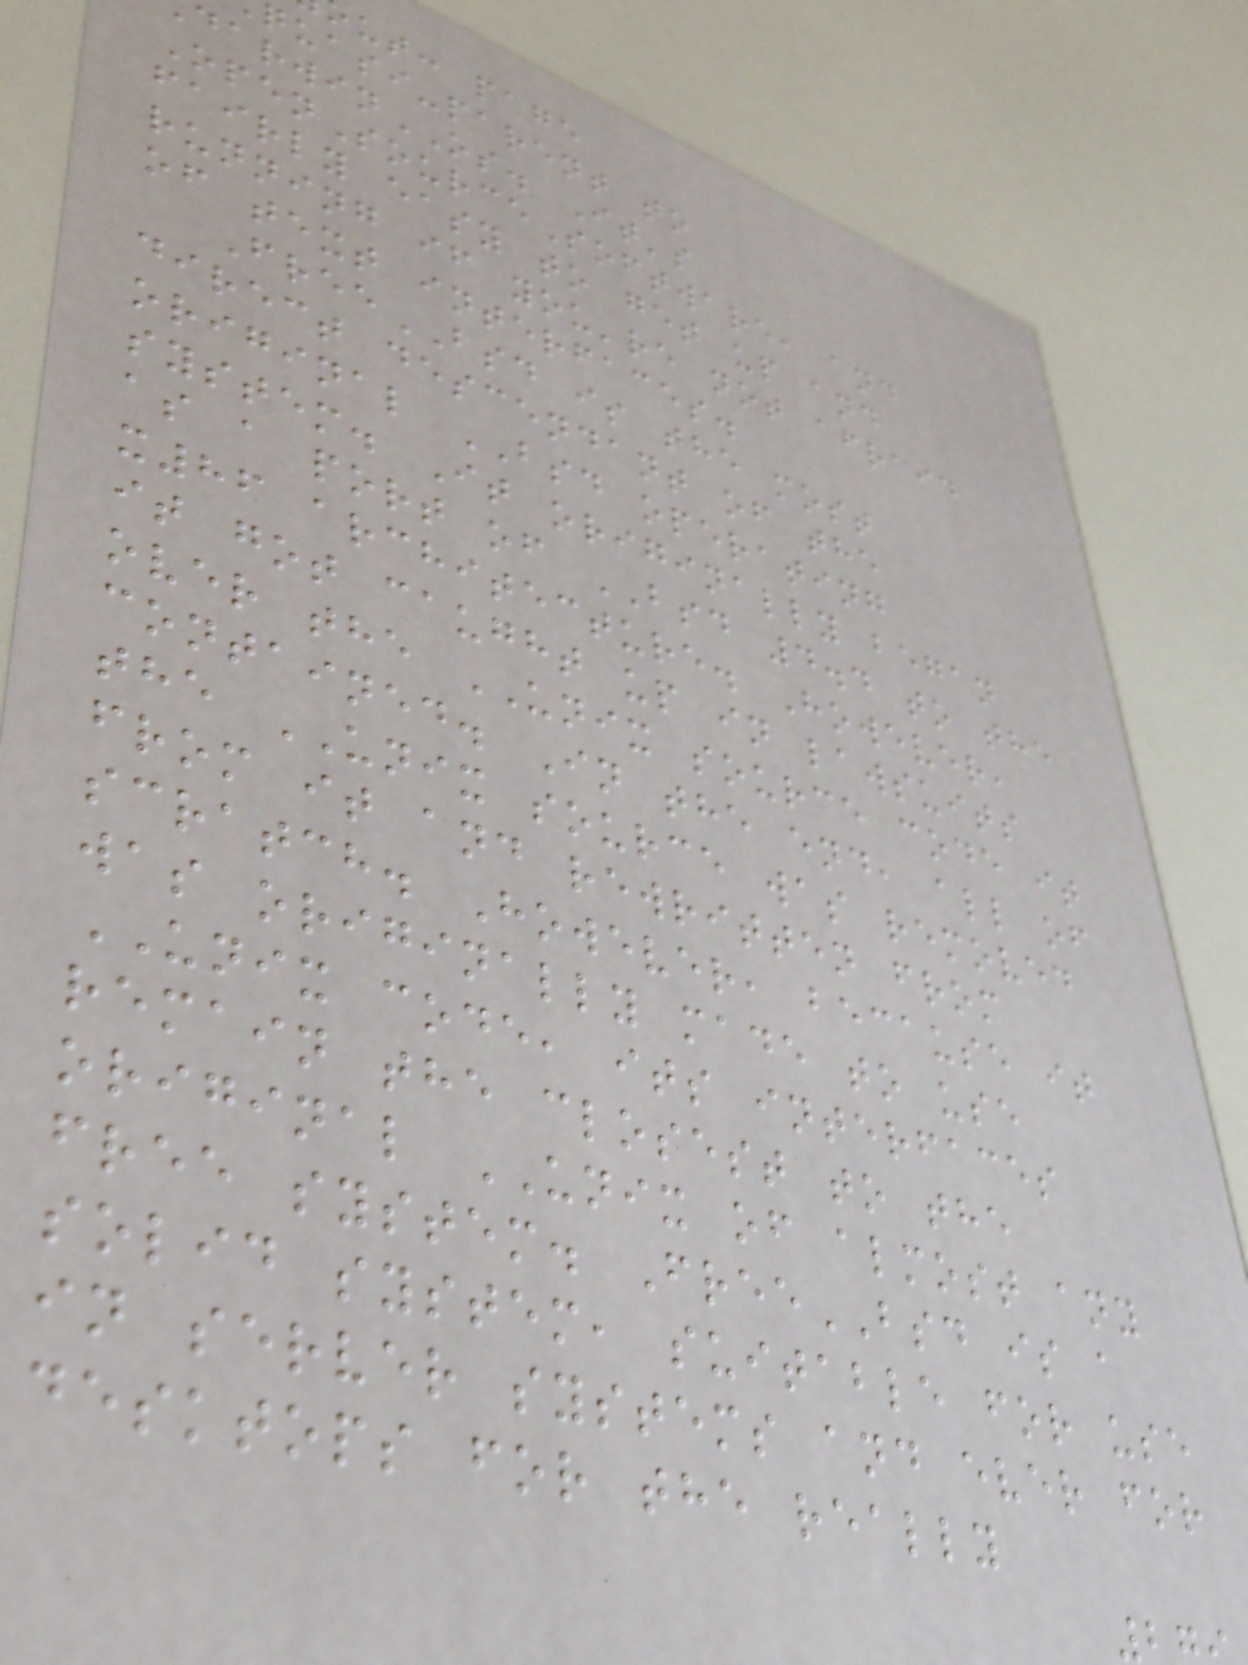ut: page
quasi-parent to
arwinOS. It's
OpenSourceSoftware, and
fairly easy to get up and
running if you're not afraid
of text interfaces.
FreeBSD is the most
direct descendant of the
original BSD operating
system. It originally began
as a port of BSD 4.4 to the
x86 architecture. However,
it got caught up in lawsuits
over the UNIX source code it
contained. In the end, all of
the UNIX source was removed
from it and rewritten from
scratch. However, because it
was originally made to use
UNIX code, its interfaces
remain the closest to the
original UNIX of almost any
free system. FreeBSD is a
solid system, suitable for use
in server systems and ever for
desktops for the really
